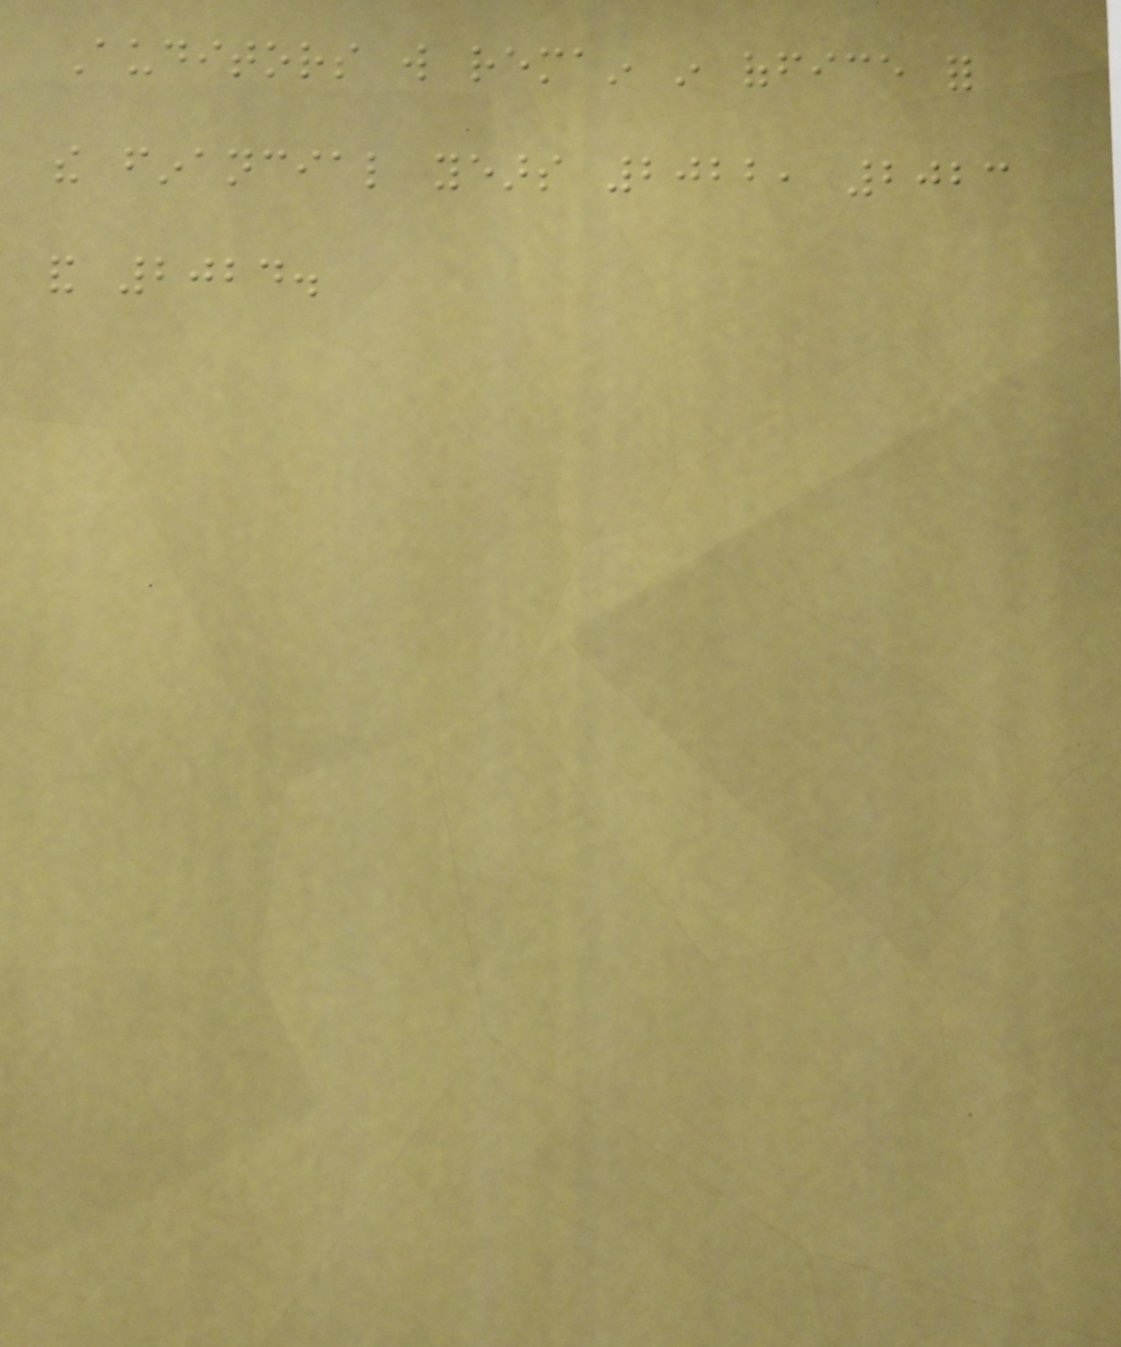Auditors will remain in office for
the financial years 2022, 2023
and 2024.
